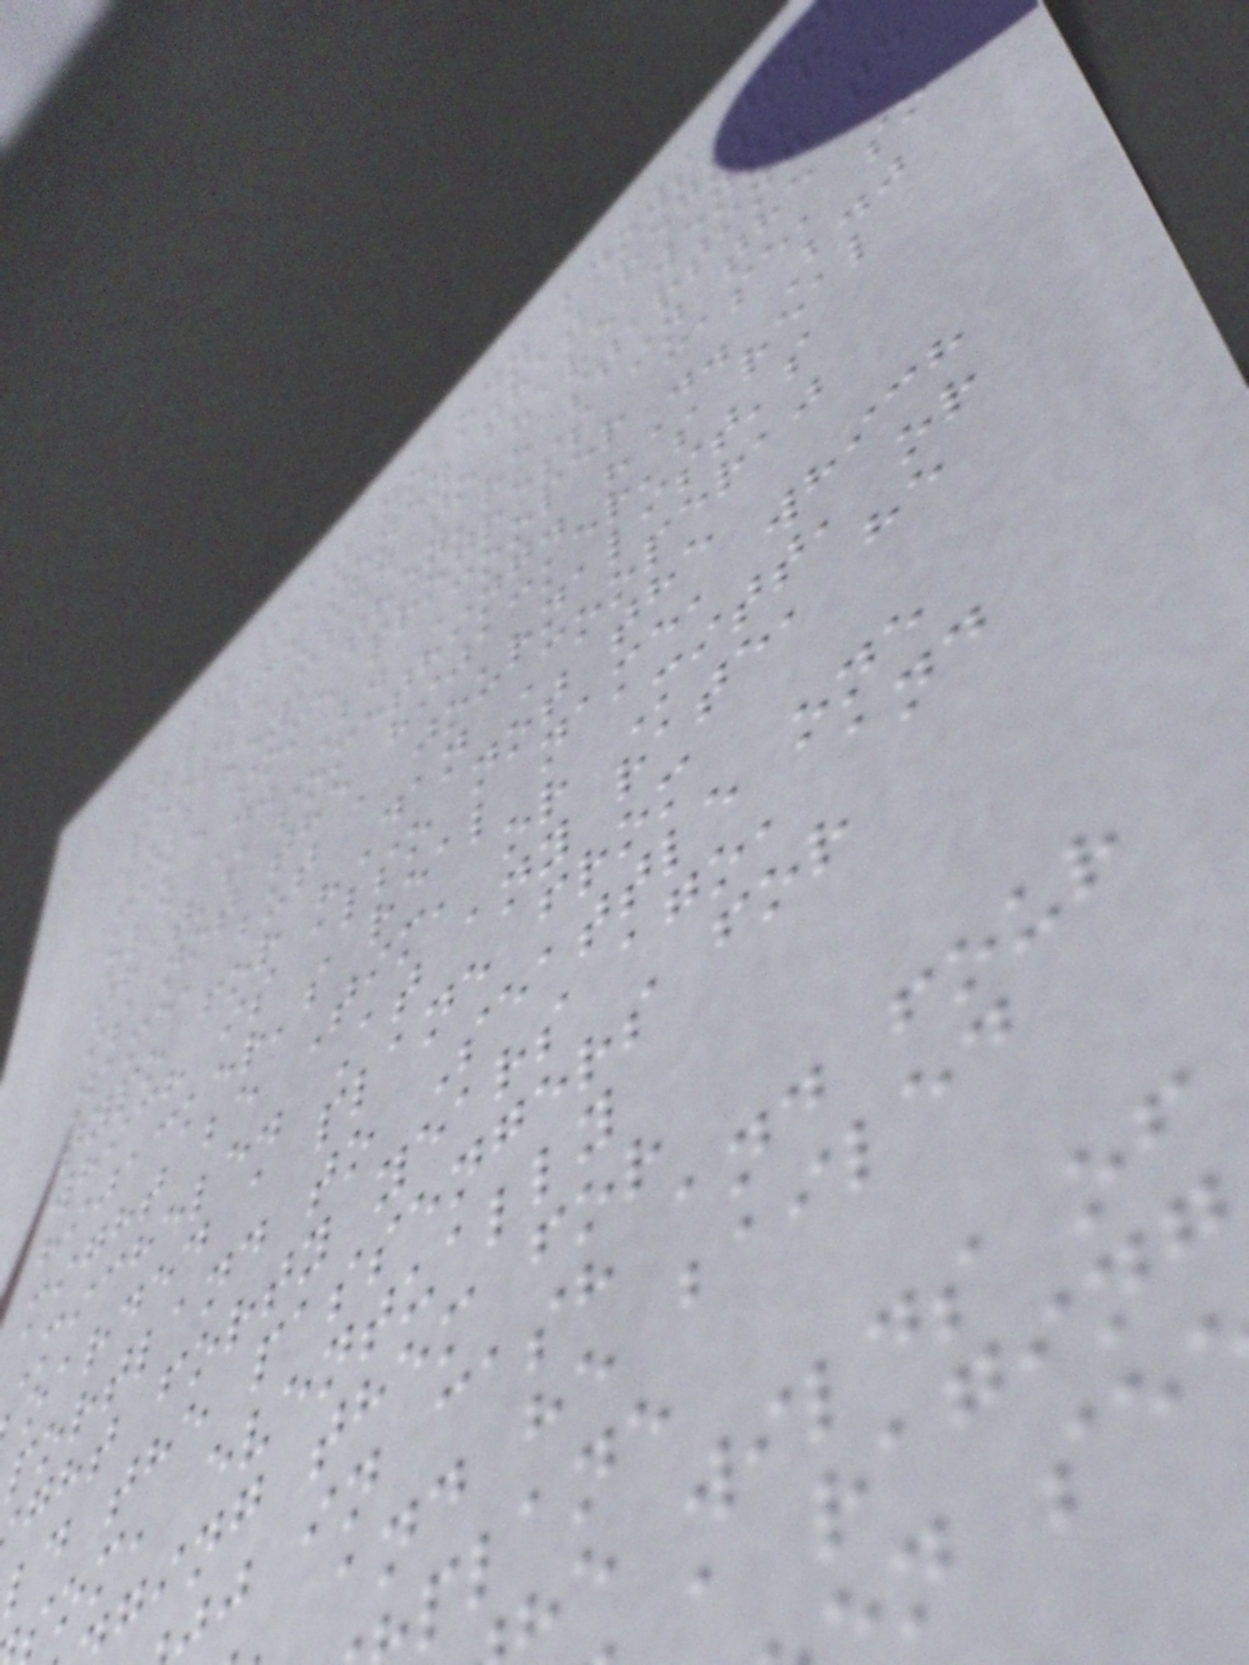is that nobody knows whe
all the money that regular
people used to have went,
but hey, they're starting to
make some progress in the
old D. B. Cooper case, so
that's something. "D. B."
is not the hijacker's real
name, but a journalist's
typo for "Dan Cooper,"
which is also not the
hijacker's real name, which
might be Tim, or Mitt, or
Michele. At any rate, he
oarded a plane from
portland to Seattle one
ght forty years ago, and
ld the passengers for
om, eventually
ging them for
j in cash and four
and he bailed
plane
e wilds of
a raging
